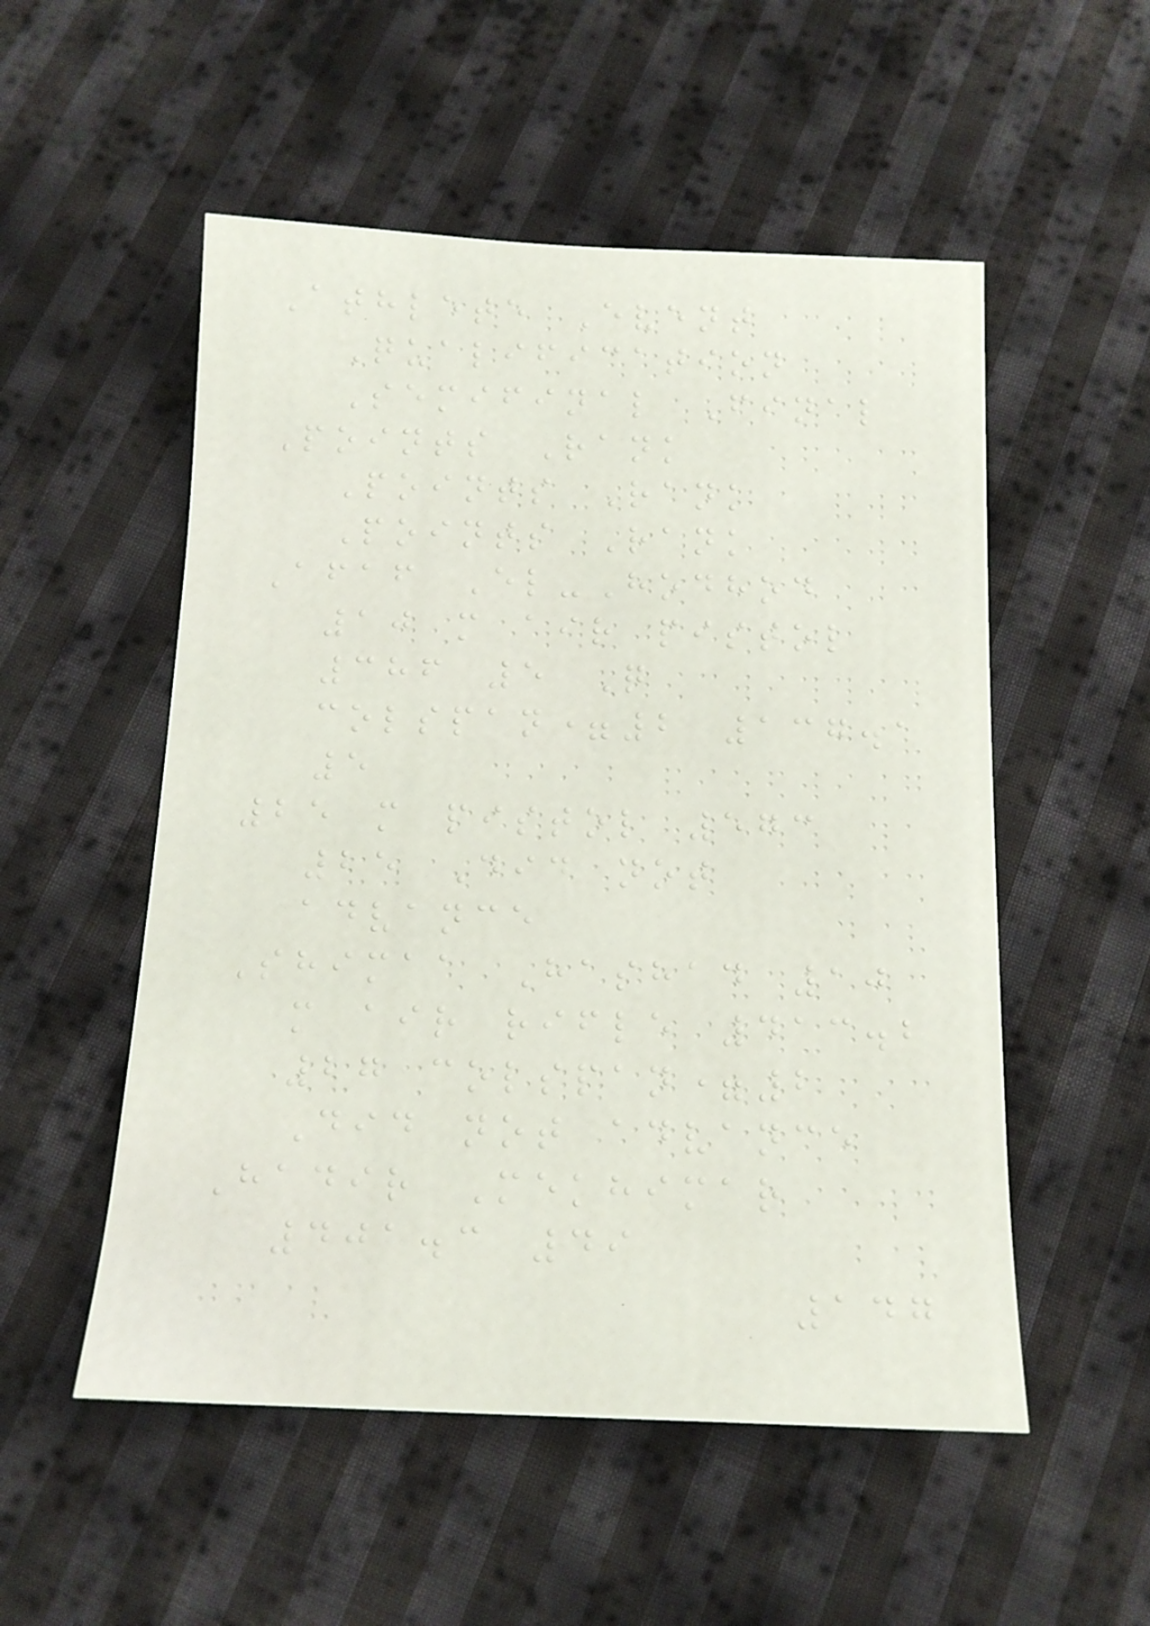Athlete Event
Qualification
Semifinal Final
Points Rank
Points Rank
Points Rank
Afaf El-Hodhod
10 m air pistol
386 5 Q
colspan=2 137.1
5
25 m pistol 573
25 Did not
advance
Shimaa Hashad 10
m air rifle 413.2
27 colspan=2
Did not advance
Hadir Mekhimar
401.3 49
147
